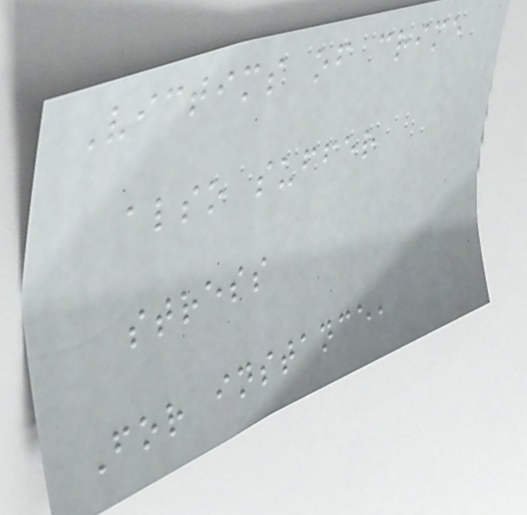Victims of crime
also suffer
stress
For instance,
